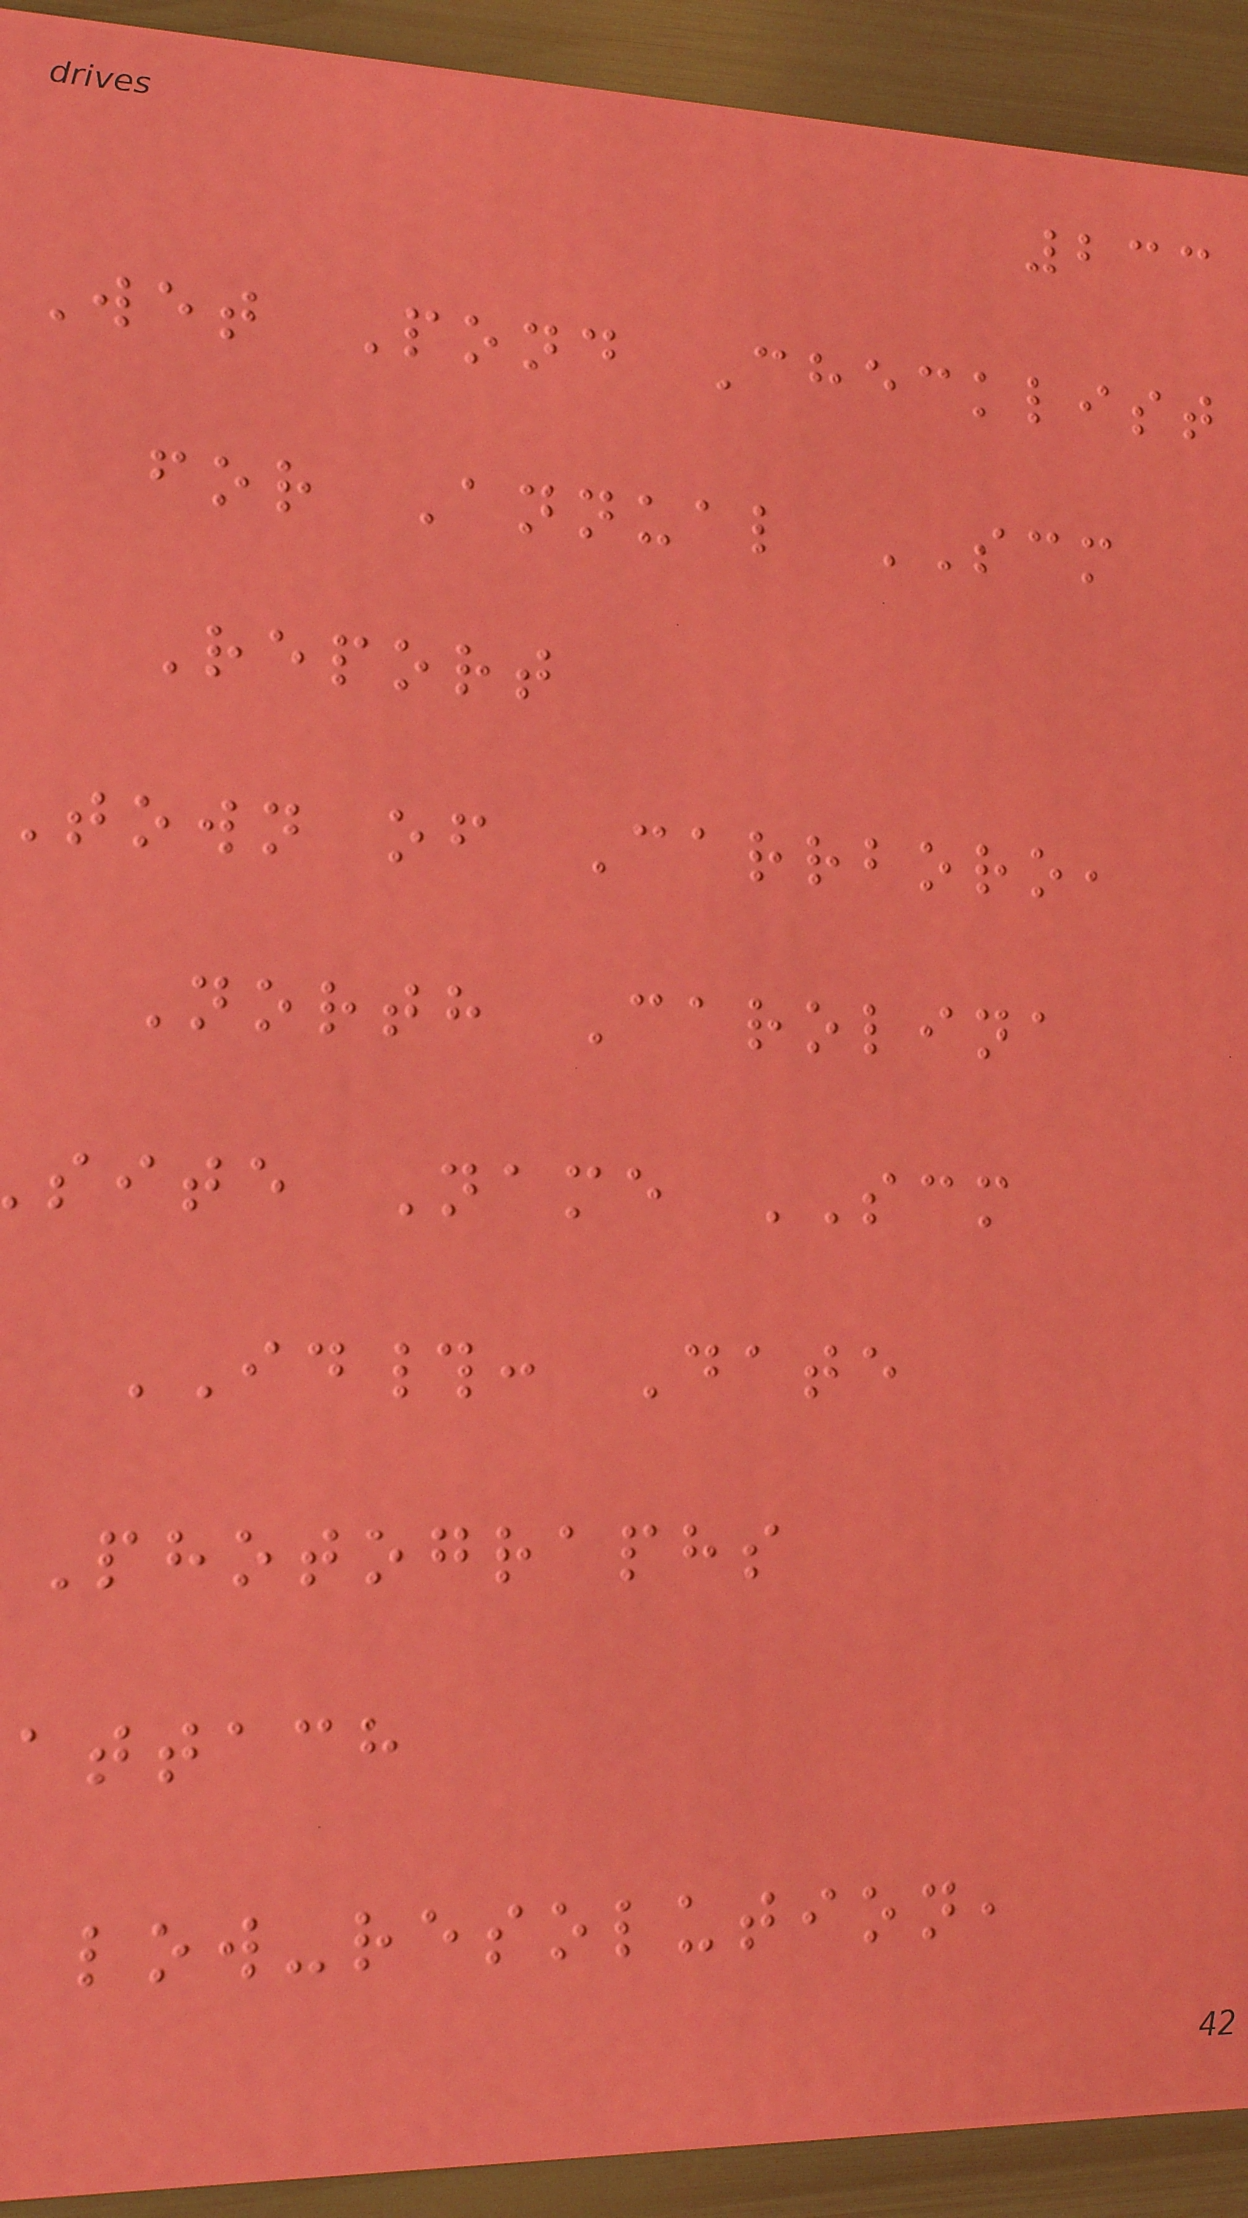233
Wet Pond Checklist
for Annual SCM
Report
town of Carrboro,
North Carolina
site Name SCM
ID#: Date
photographs
attach
low-resolution,
